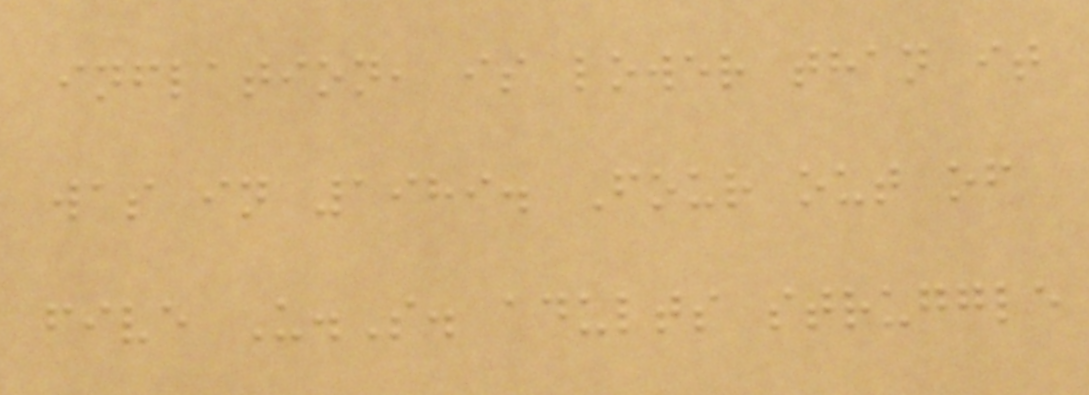inflation, is lower than it
was in 1989. Four out of
five U.S. adults struggle
